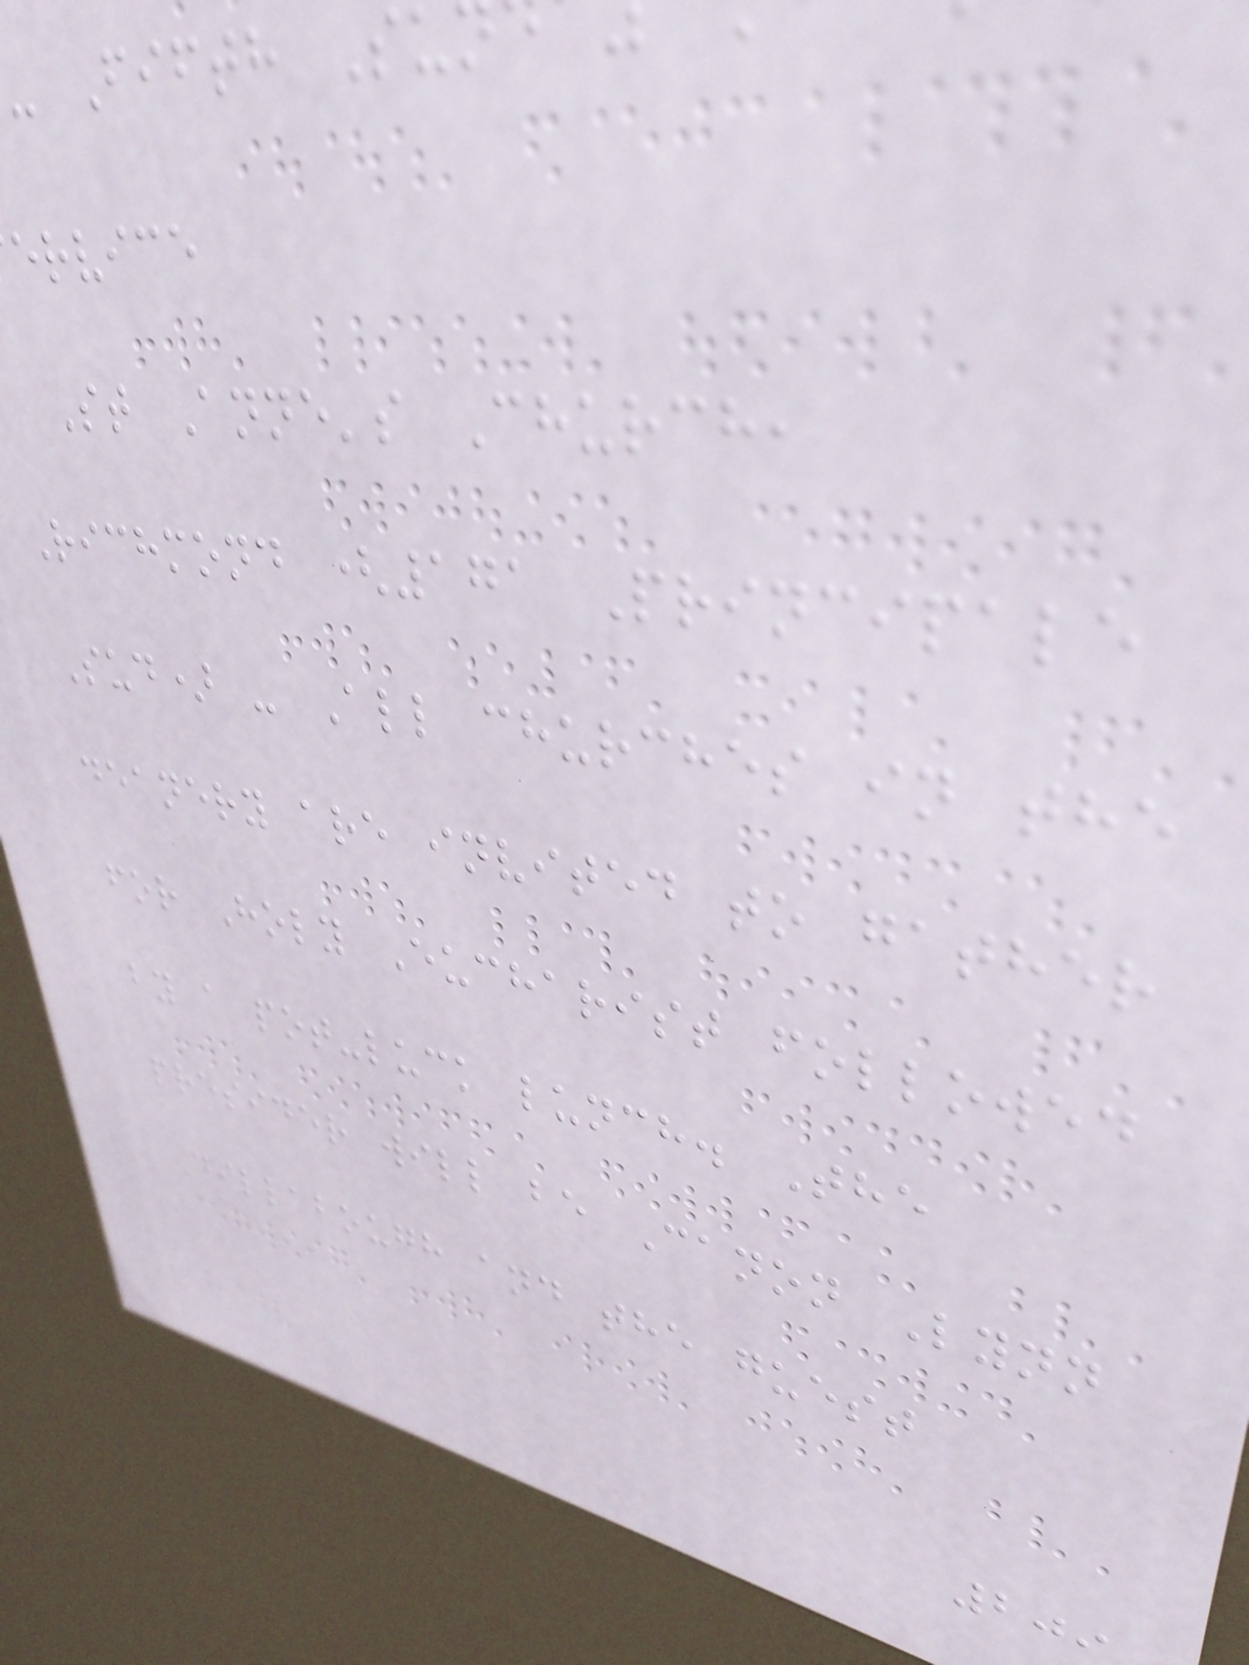- Fifth Su
ervice
St Anne's Church,
Richmond (171 Principale
Sud) - All churches in the
deanery are invited to gather
for Holy Eucharist followed
by a pot-luck lunch. The
presider will be Canon Lynn
Dillabough and the guest
